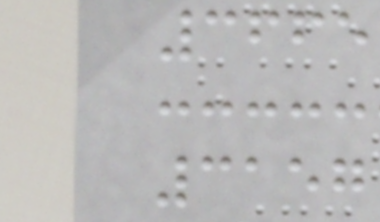3665
3157
